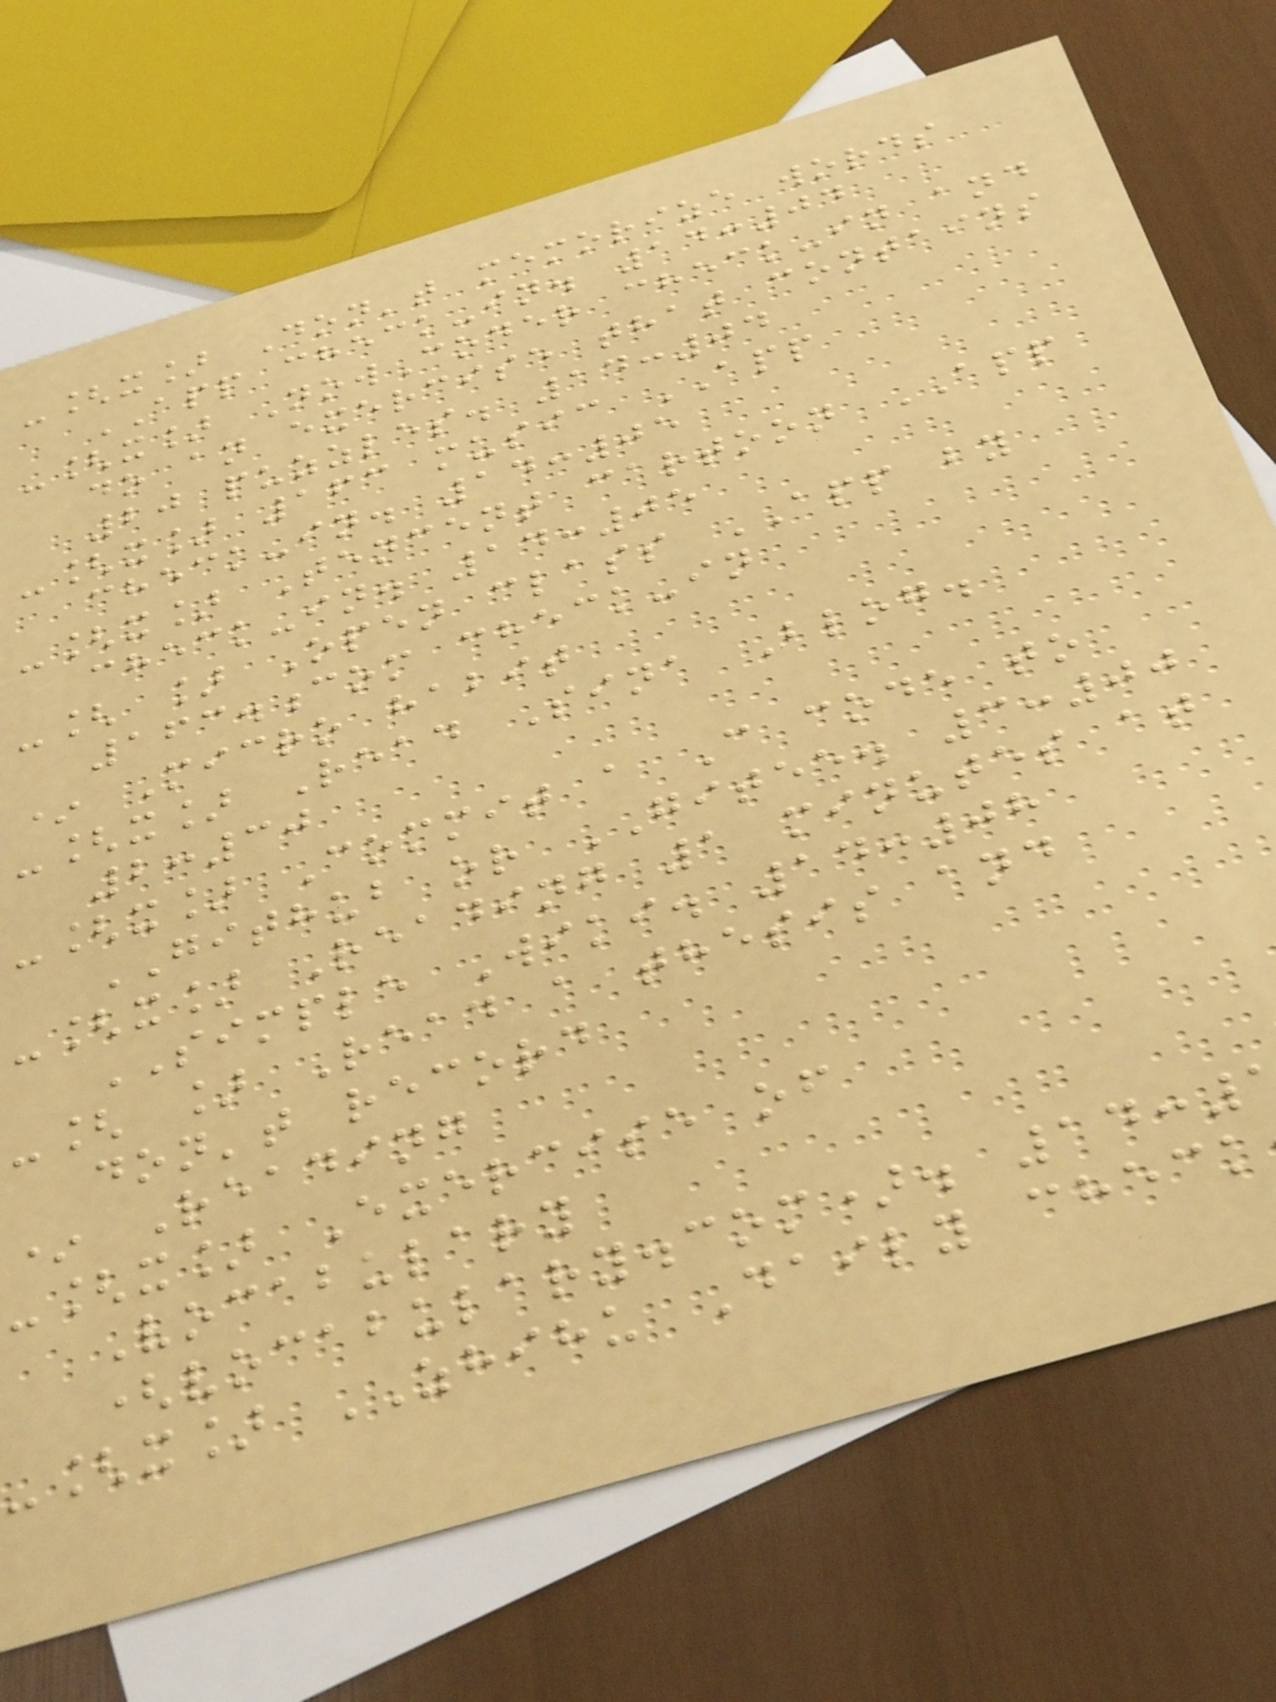-[x] Don't memorize words
APP check-in. 14:04
-[x] NowCoder check-in and
do an exercise that contains
20 puzzles. 14:04
-[x] 163 music APP
check-in. 14:05
-[x] Tencent cartoon APP
check-in. 14:05
-[ ] Open class APP by
163.com check-in
* Micro habit
-[x] Read Sina Blog.
2:30
-[x] Commit a C code to
GITHUB or GITEE. 3:00
-[x] Reading 1 minutes at
SIMPLE Wiki. 14:08
-[ ] Read a thesis and
don't record
* Reading
-[x] Exercise of
Vocabulary
(vocabulary.com). 14:
-[x] ZHIHU Daily check
